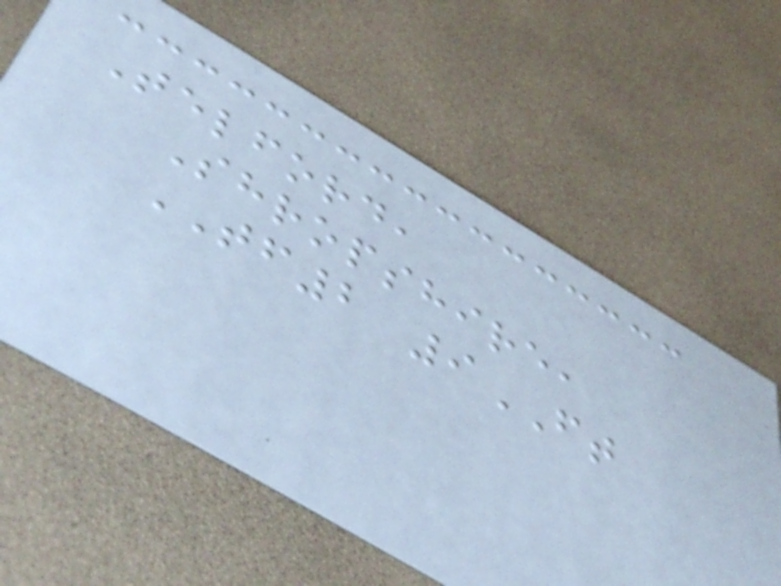Telford,
Shropshire,
TF2 9FT
